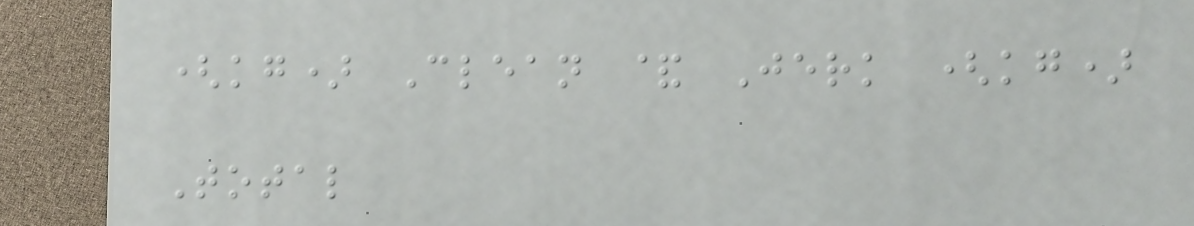(kg) Clean & Jerk (kg)
Total
